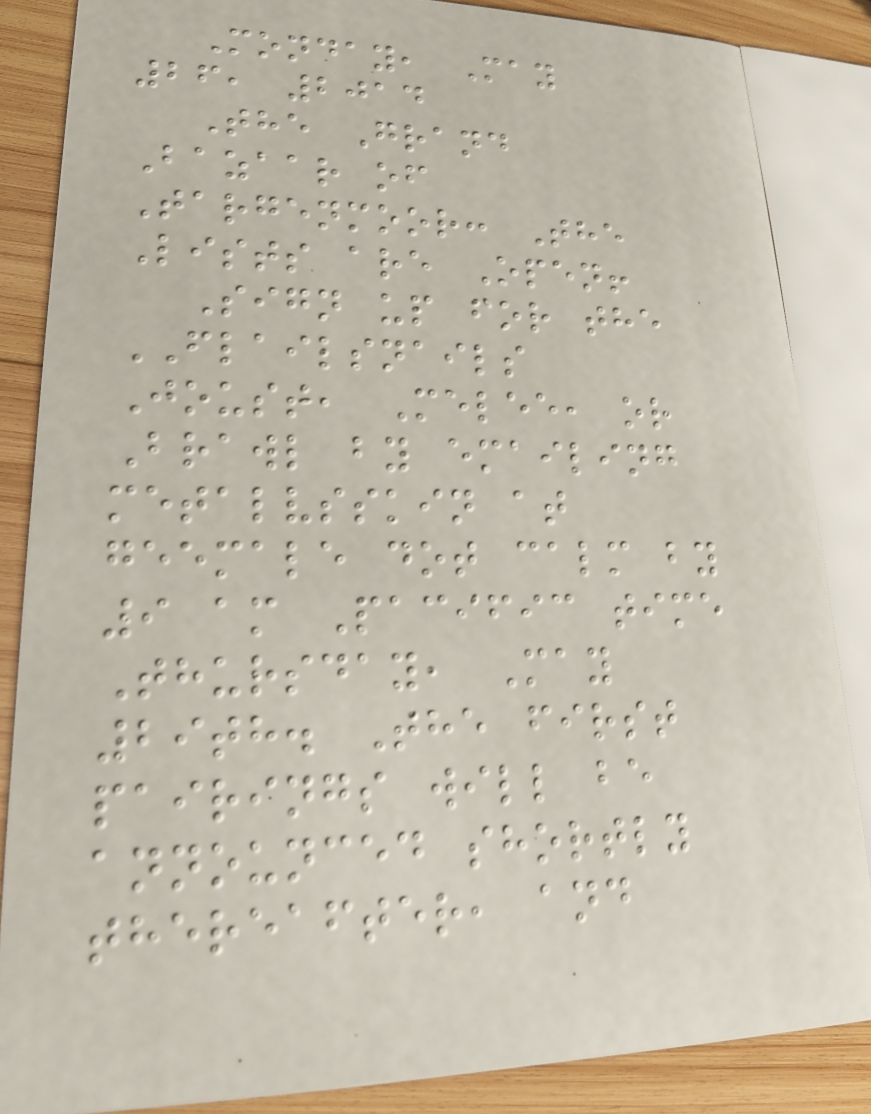Monday, May
26, 2014
The Grand
Bazaar of
Targenmoor: The
Lists are Open!
Sign up for the
FLAILSNAILS
Joust, Melee, or
Brawl by emailing
metalvsskin at
geemale dot calm by
9 am Pacific time
Thursday, May
29th. The first
pairings will be
announced shortly
thereafter, and
